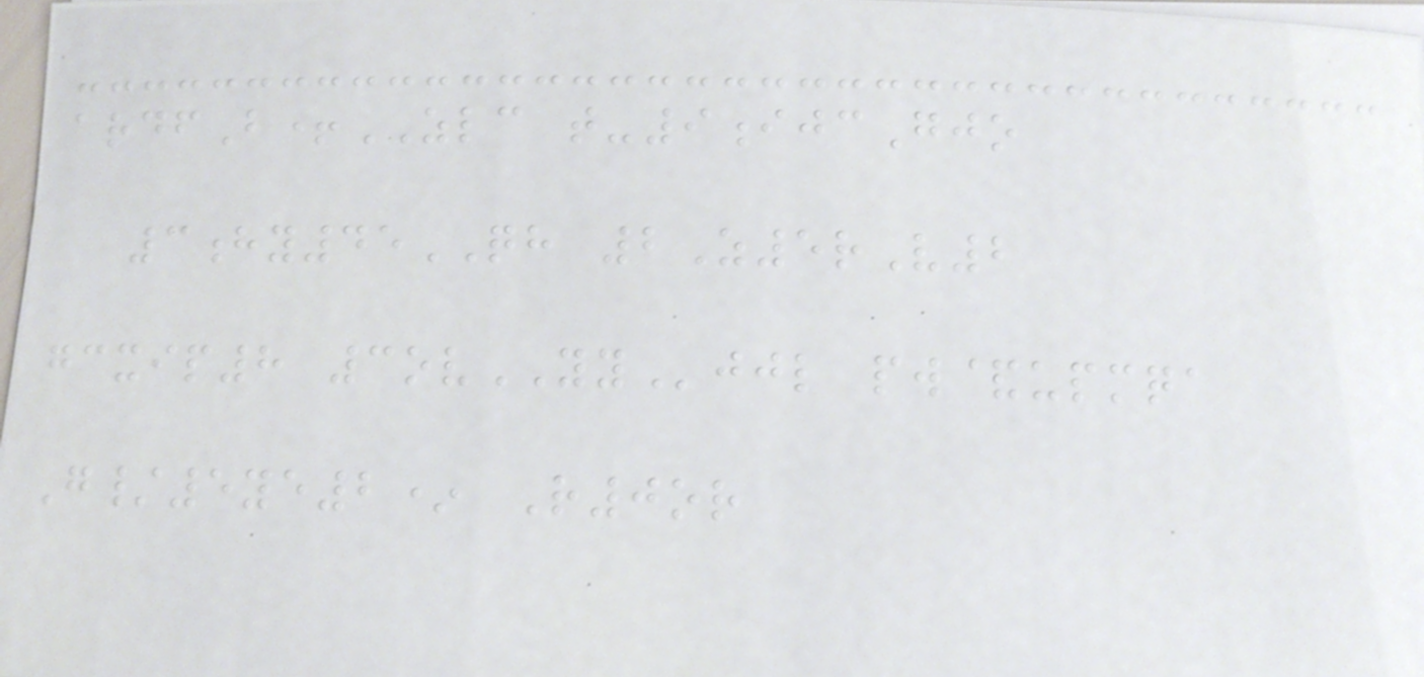ardfB+ZLC t-9ijcGjo
3hy45QH 2Z5rV2
gcxip8 3ovYYjjl pw&upmqa
G/5ye2* R0or
